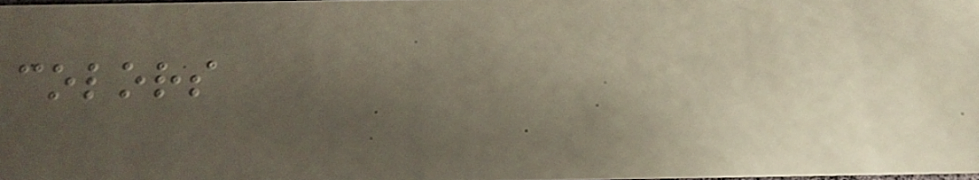colors
